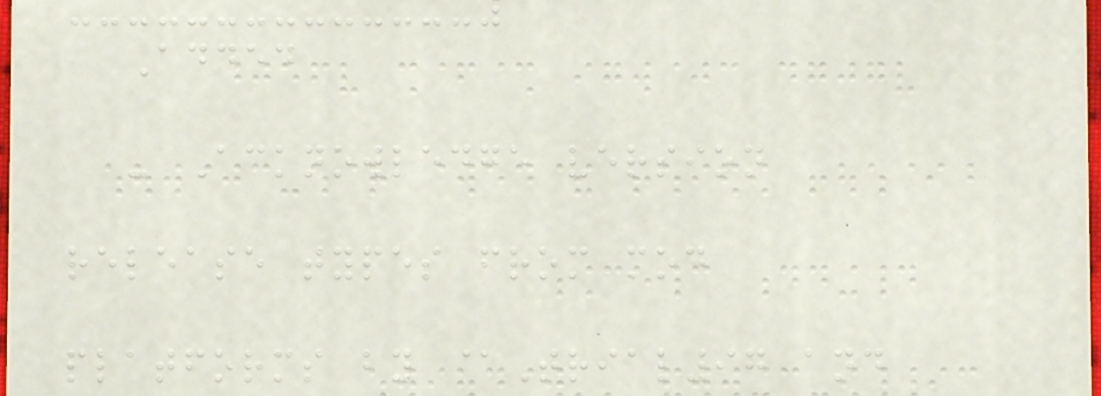Added
- Acknowledge version
release types from mod
platforms by @Trial97 and
